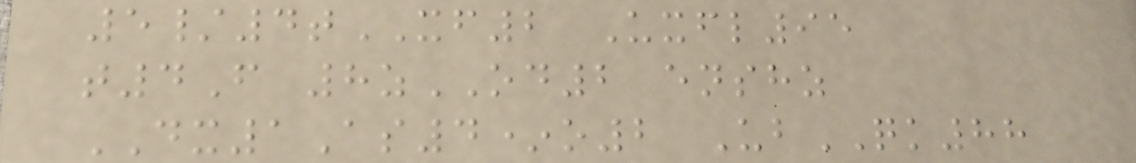5/4tXF2 Uxfl95
t4F 8zOD2 enshz
DX1As4*o2 UbQK88
